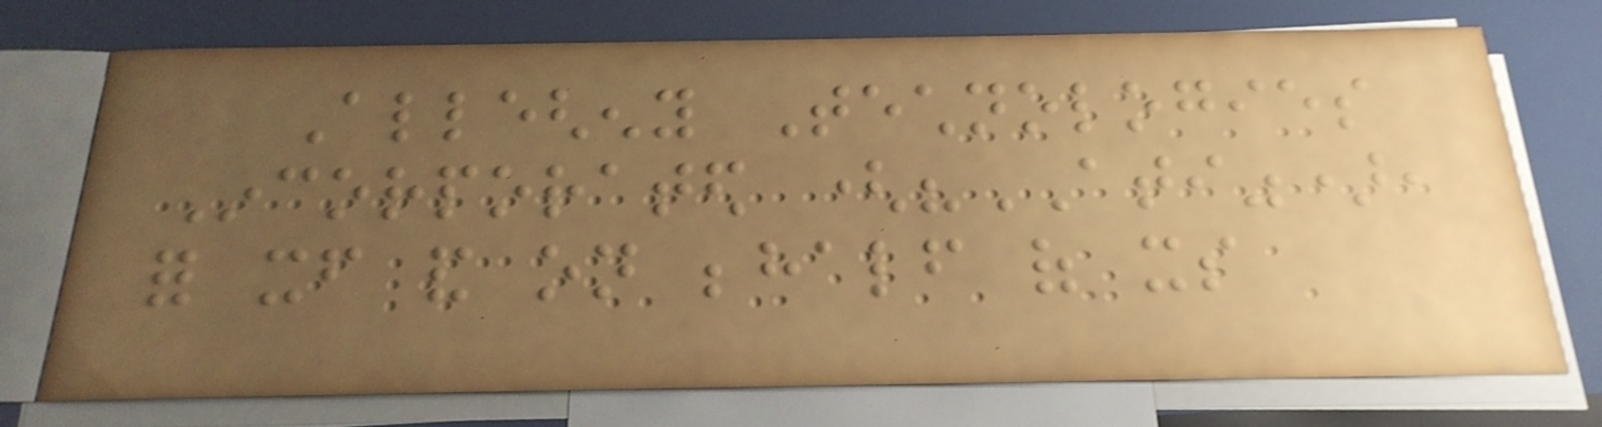Allegheny Technologies
Incorporated ("ATI"),
for itself and on behalf of its
